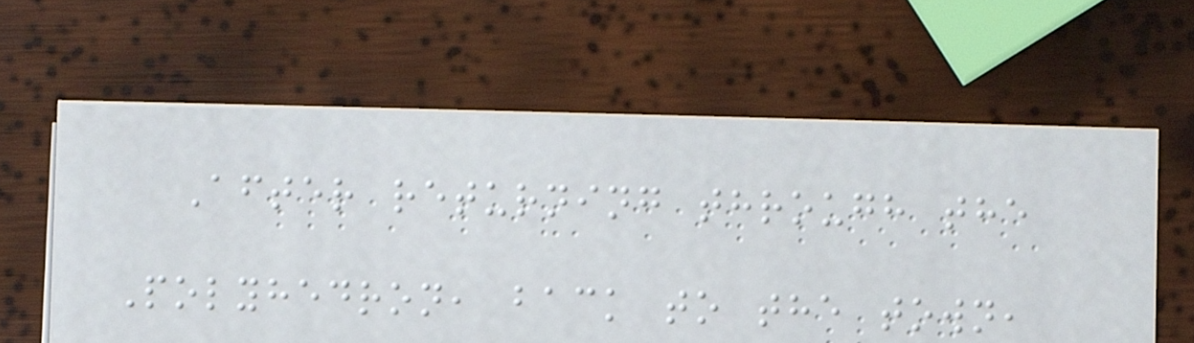After returning through the
Polyhedron, back to the town,
